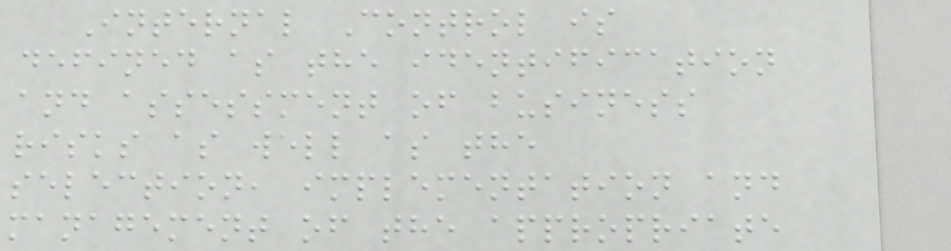Internal Control is
defined as the identification
and assessment of business
risks as well as the
selection, implementation and
management of the appropriate
